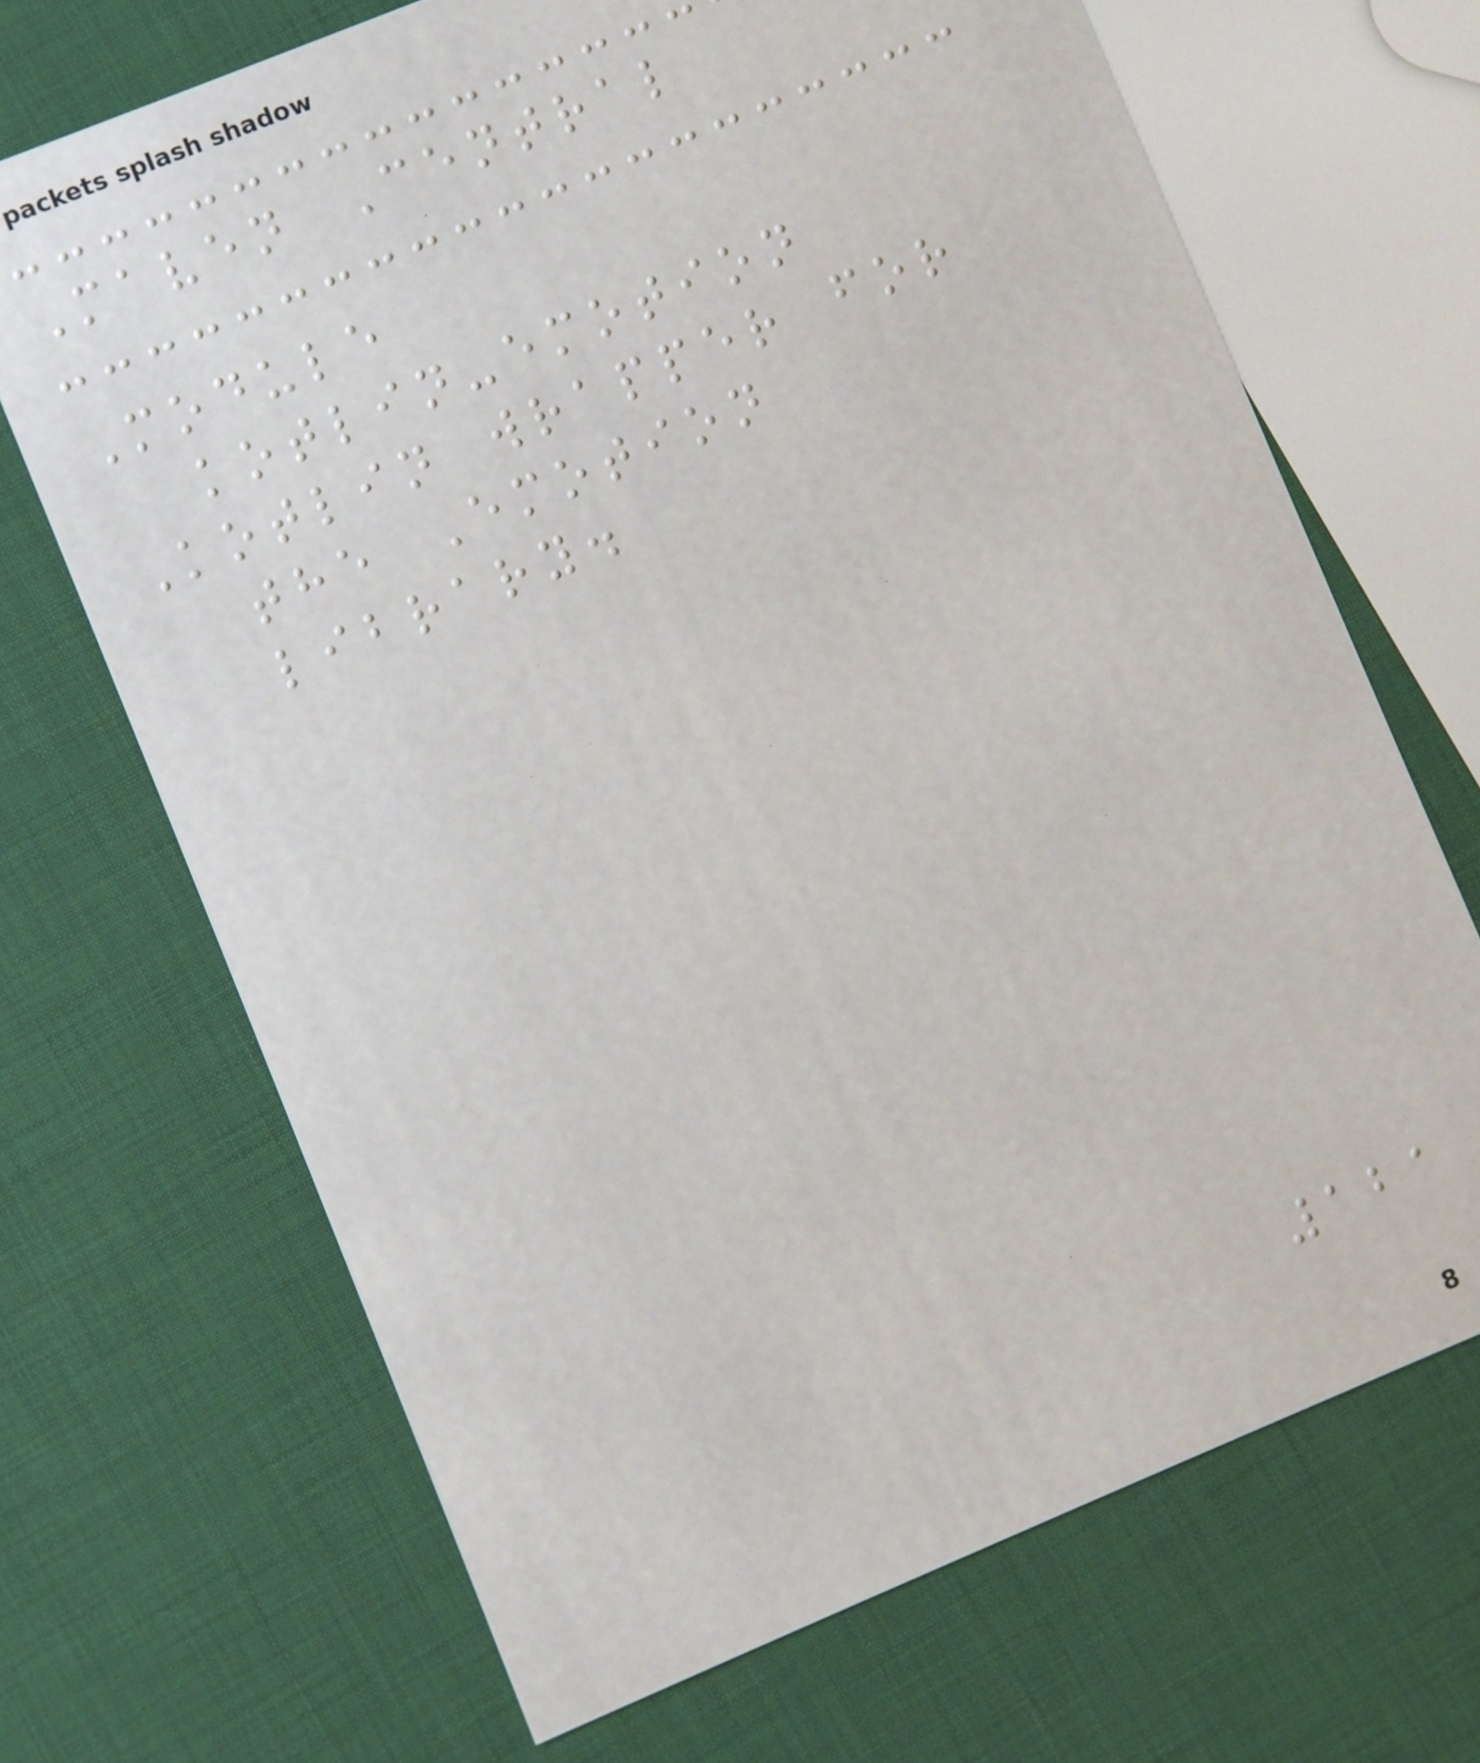Maven Central
Module
kotlin-emotion
Kotlin wrapper for
the Emotion
library.
121
